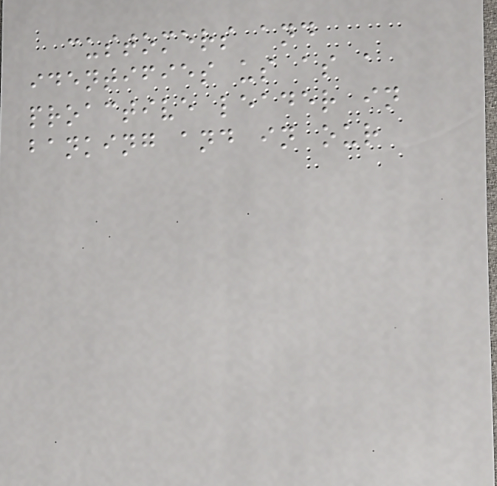customers and
identifies us as a
proactive leader in
banking and in our
